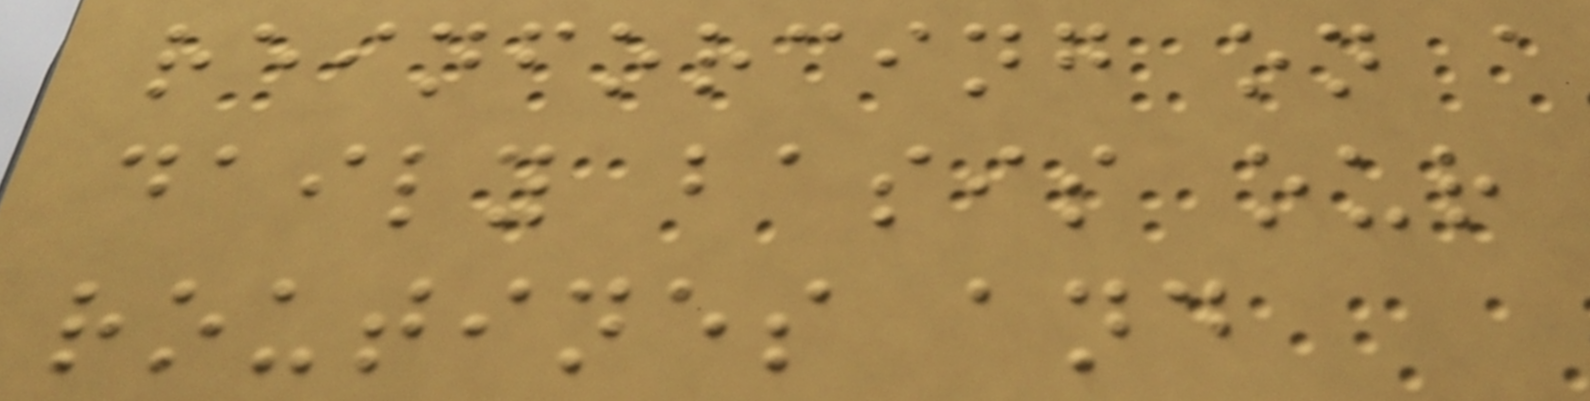reinforcing on a
daily basis our
routines and
